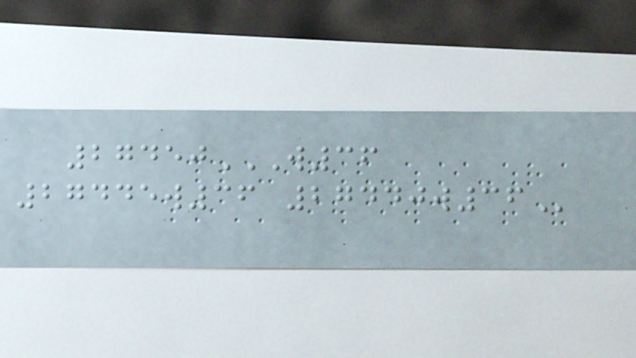27450W36
27445W36 27440W36
